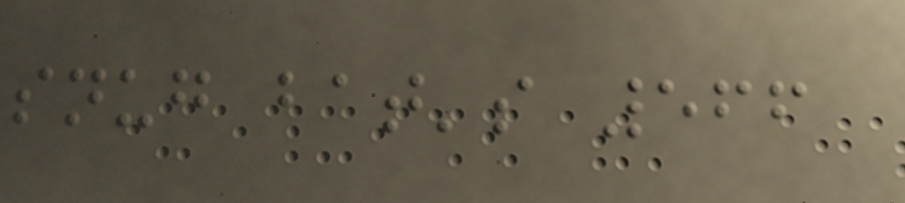snug bat's 566
